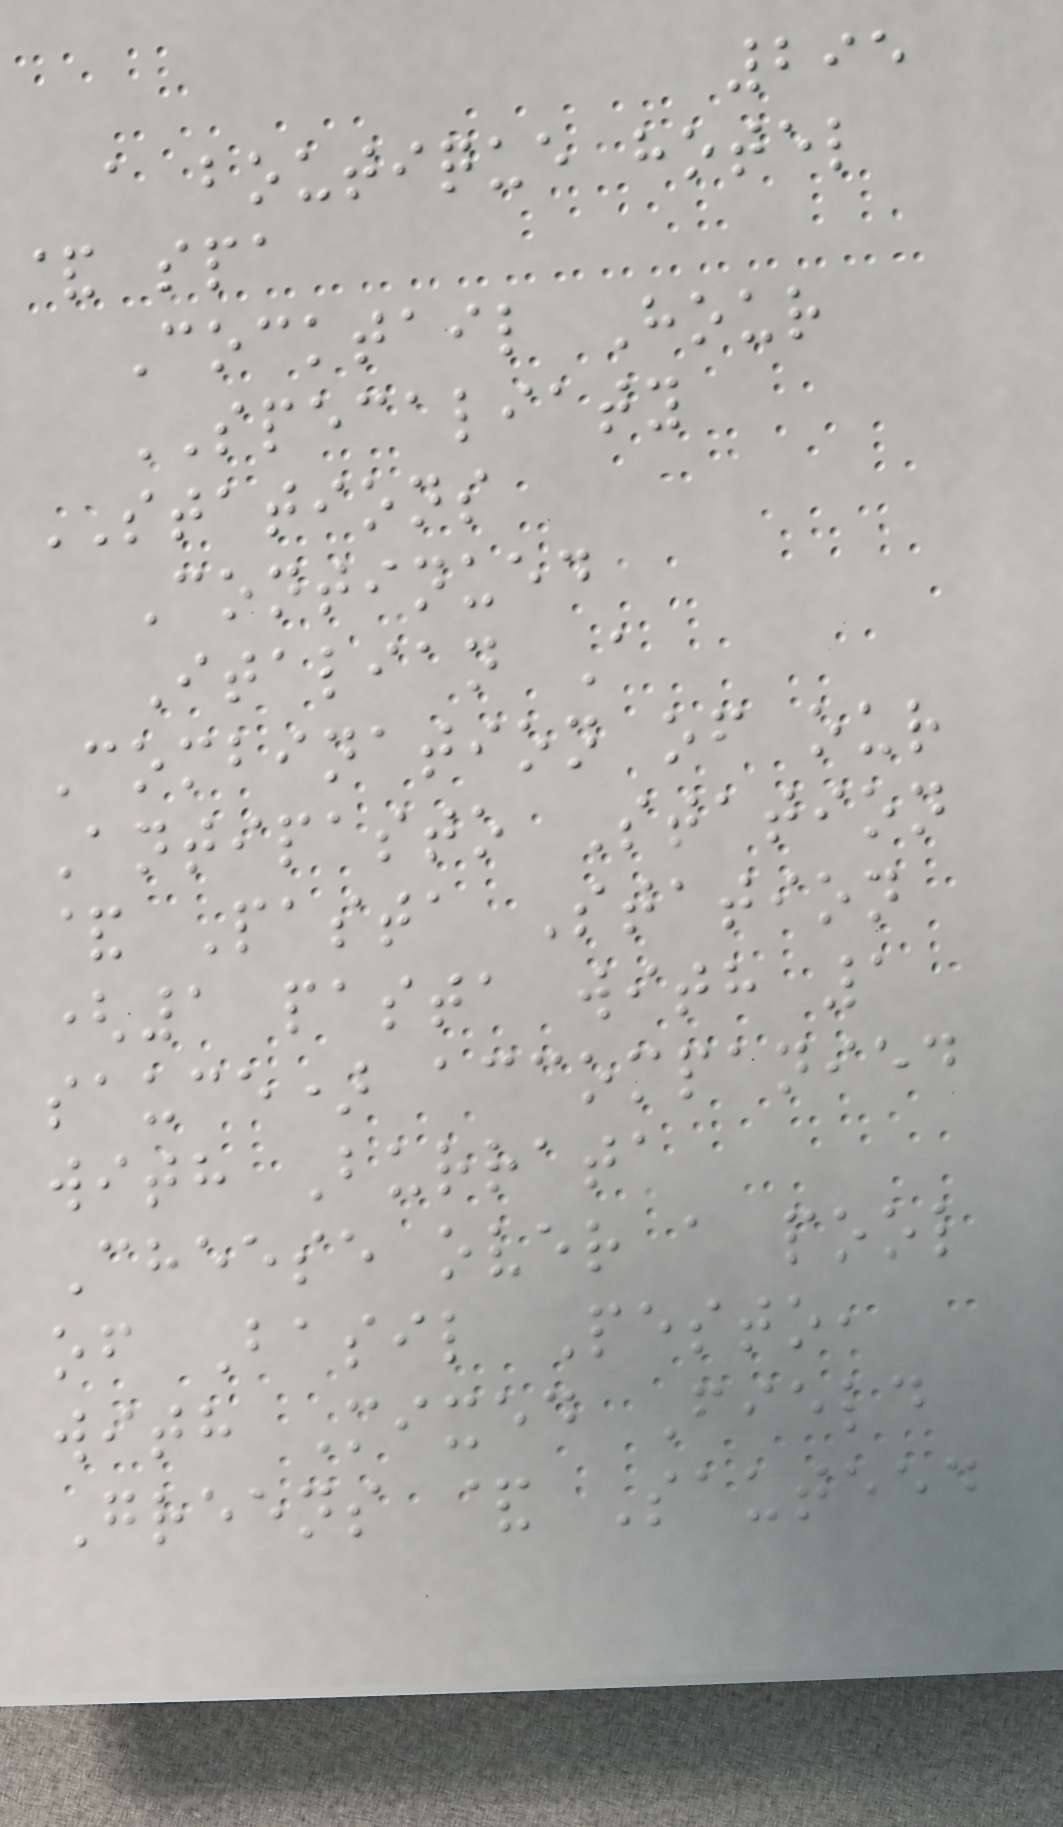295
a boutique hotel
& spa
Cocktail Hour
SPECALIATY
STATIONS
Continued
Italian A
Combination of our
Antipasto Station
& Pasta Station
(1 pasta with 1
sauce) accompanied
with Burrata
Cheese over a pool
of Basil Pesto,
with Mixed Field
Greens & Sauteed
